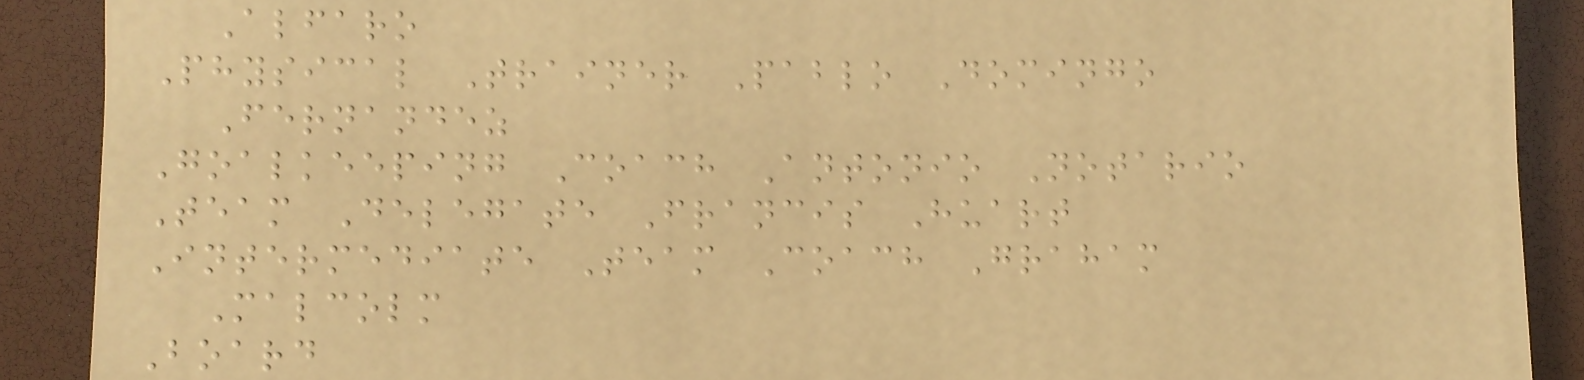Alfaro
Physical Trainer Pablo Domingo
Fernandez
Goalkeeping Coach Antonio Notario
Team Delegate Francis Huart
Intermediate Team Coach Graham
Malcolm
Board
